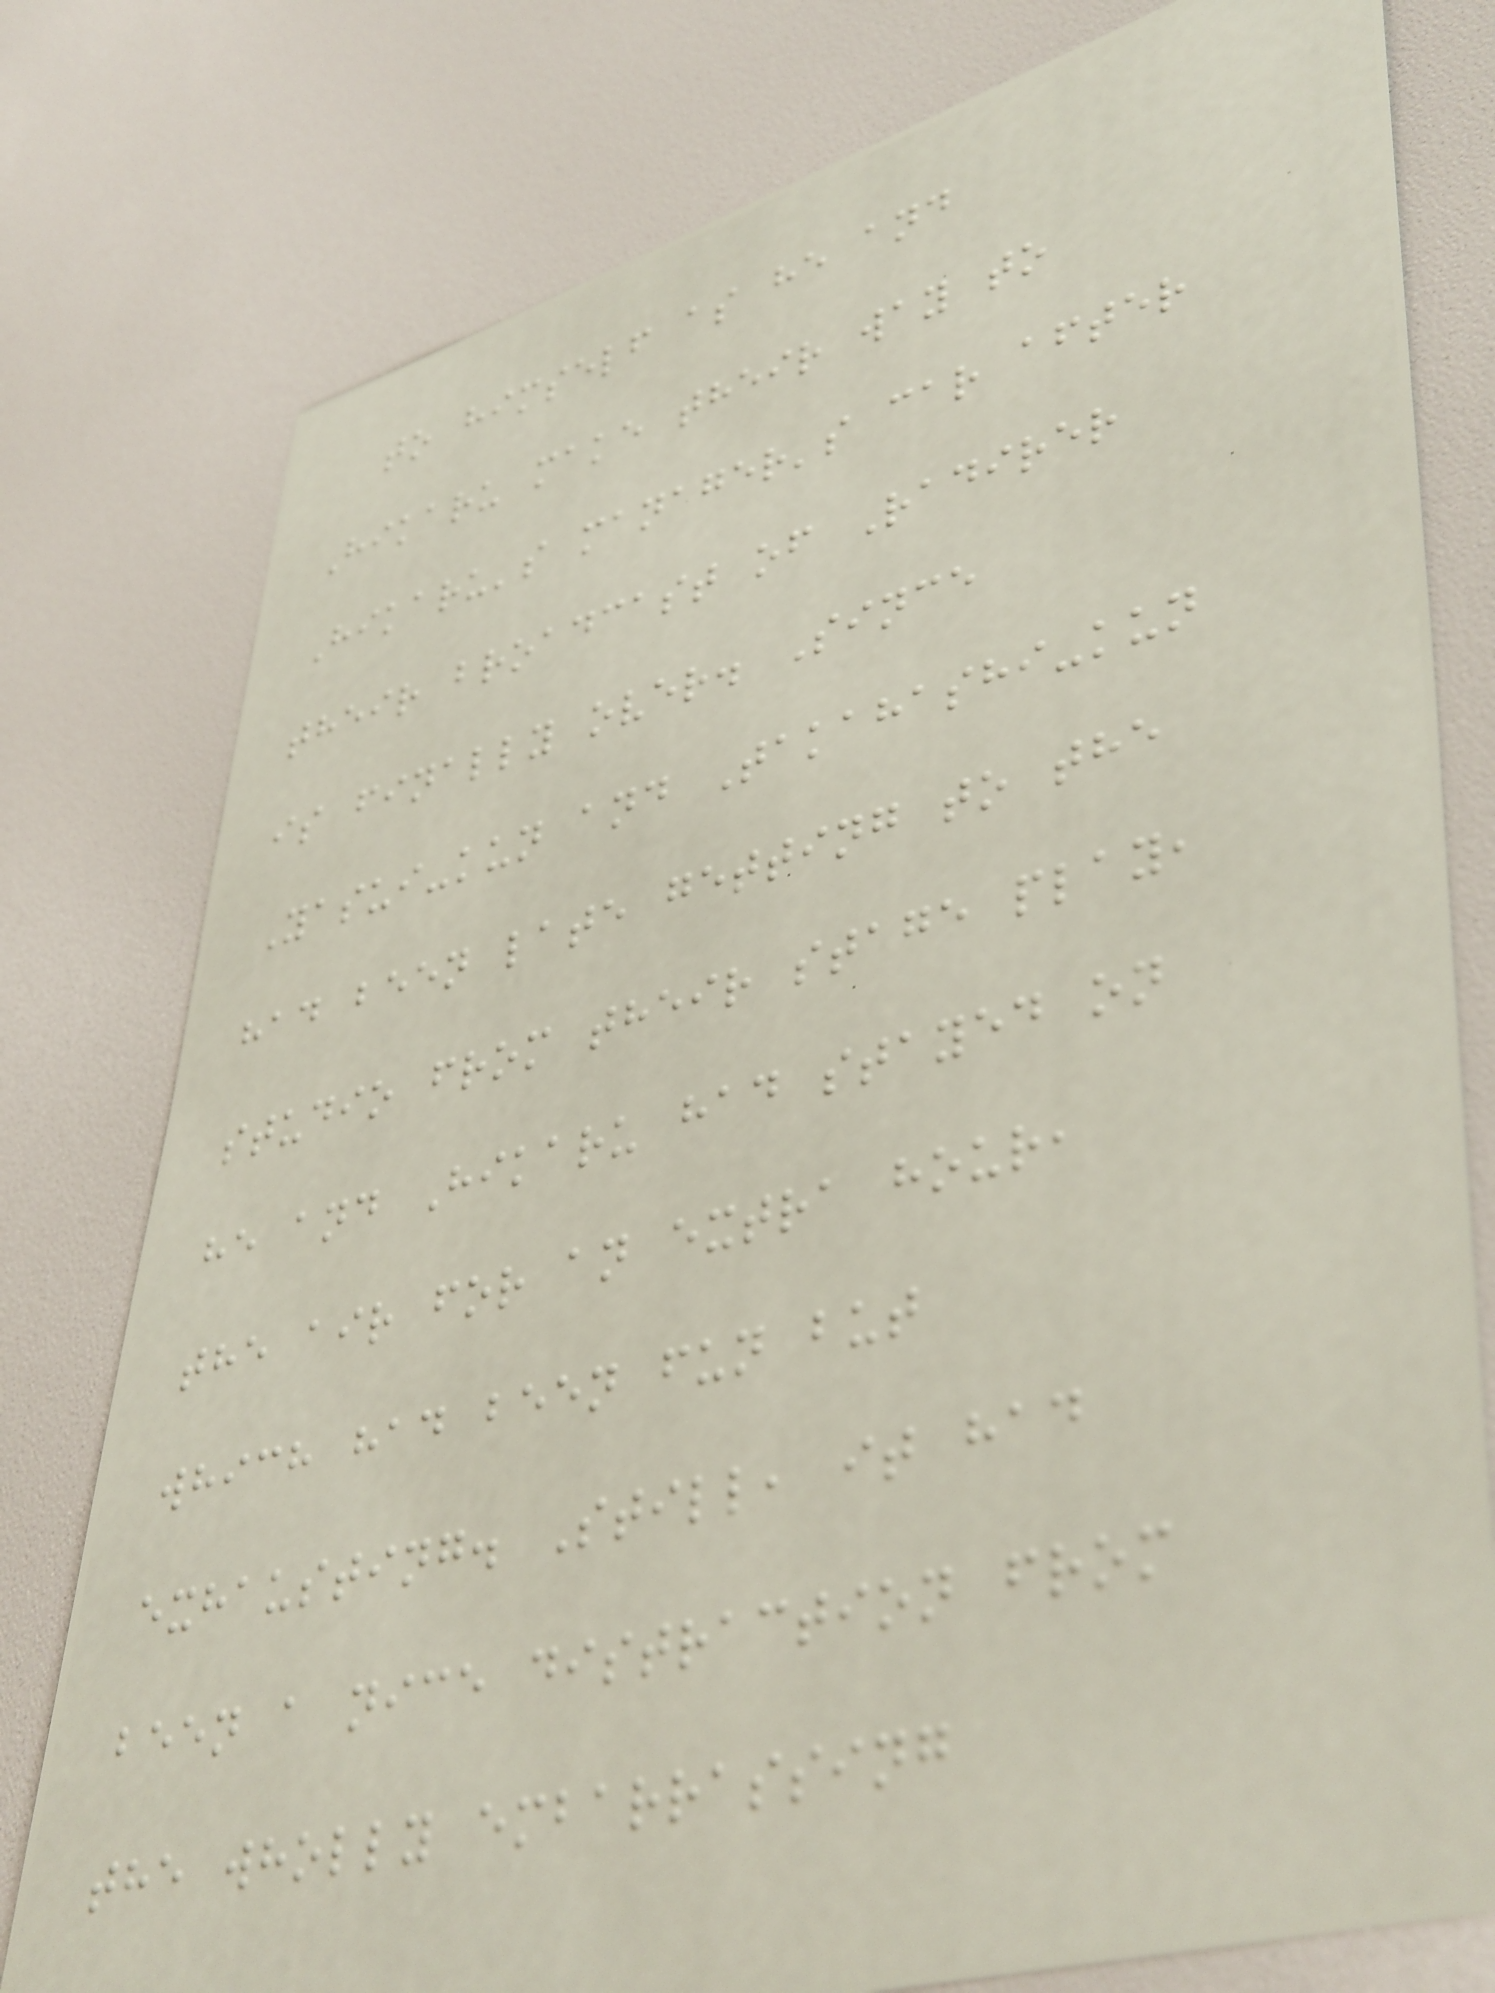to himself as he and
Hikaru make their way to
Hikaru's manager's car after
their broadcast of Radirer
is finally over. Since
Yasui-kun and Takahashi-kun
had been late getting to the
studio from their stage play,
he and Hikaru had stayed on
the air for an extra hour,
which had been fun but
exhausting. Still, it had
been a nice distraction from
the wholly embarrassing
